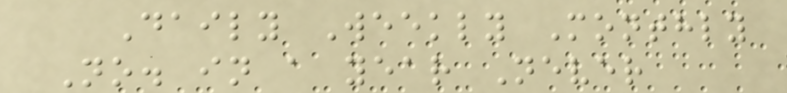Daily Weekly Monthly
No. in a year Never
